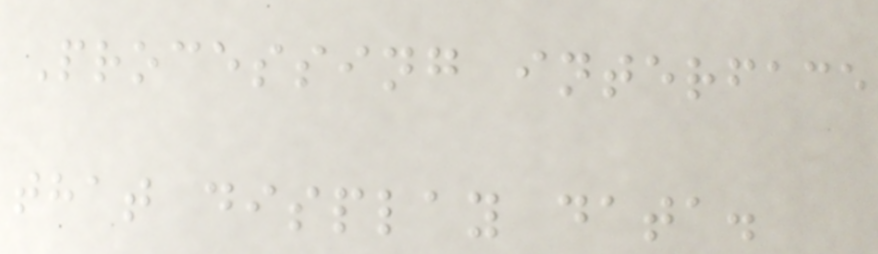Processing interface
that display data.
